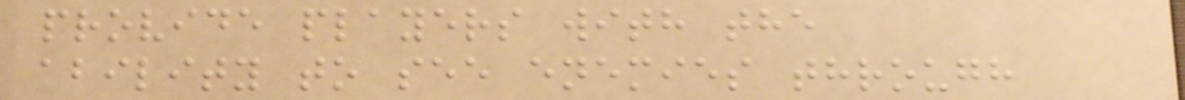provide players with the
ability to see enemies through
